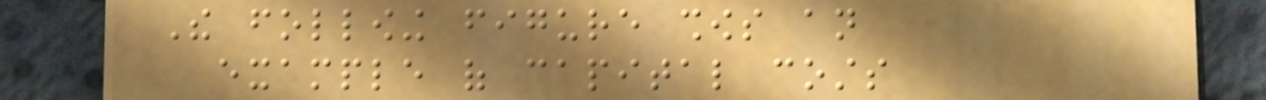The following figure shows an
example of capital costs
